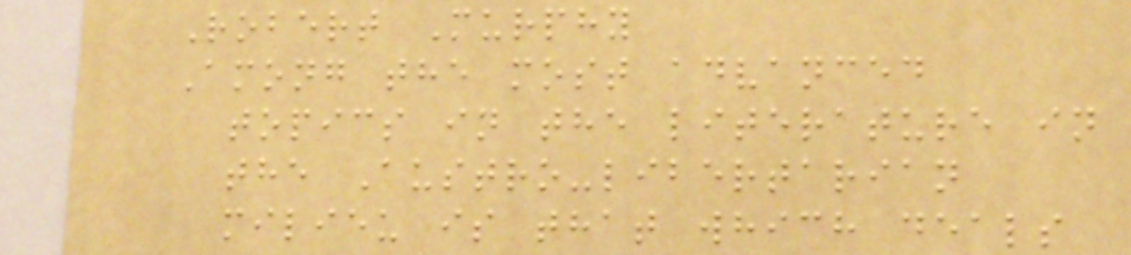Robert Murphy
Among the most advanced
topics in the literature in
the Austro-libertarian
milieu is that which deals
